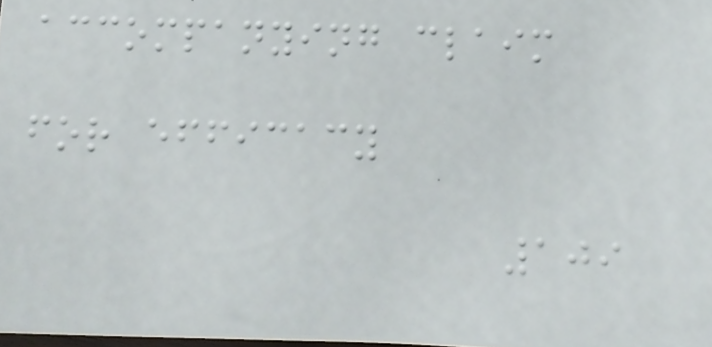accompanying claim
for efficacy
109
